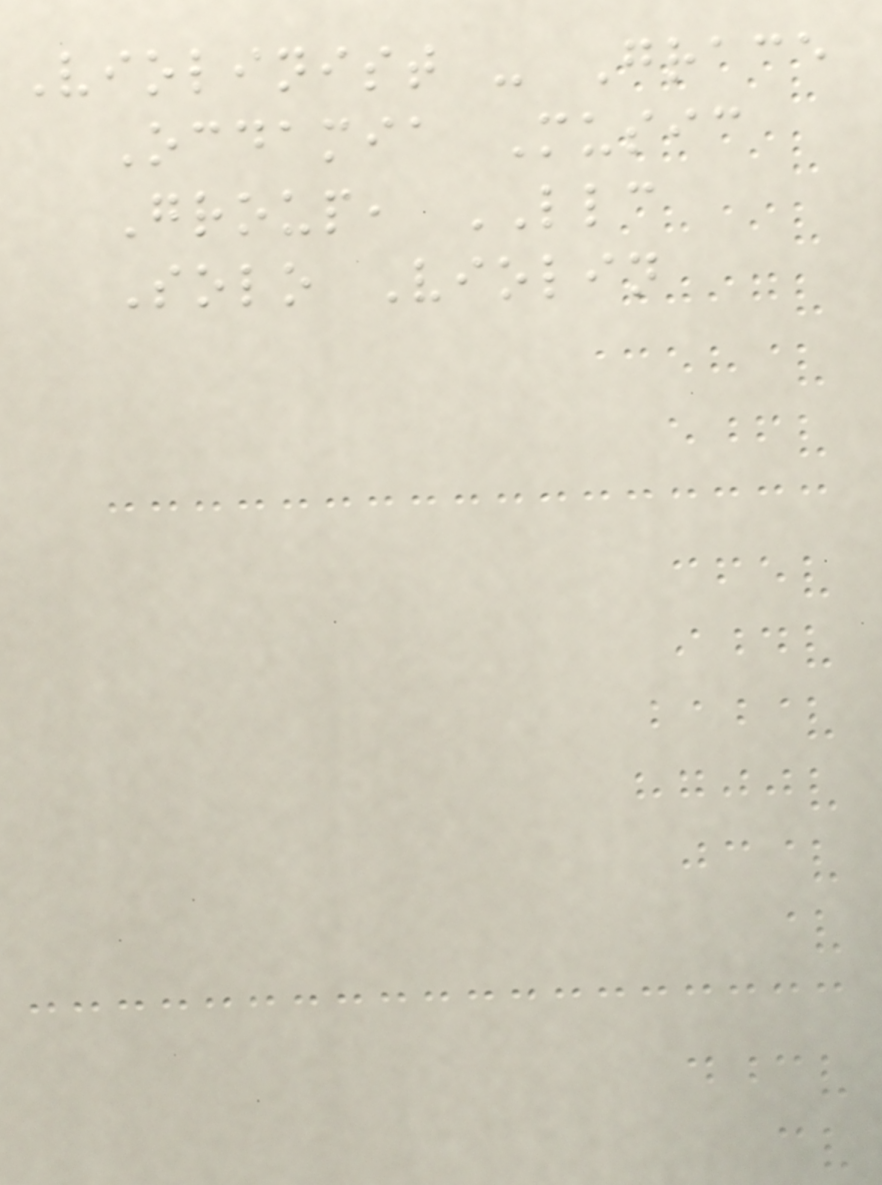Violinist - Grace
Ocdamia Music
Group, LLC
Solo Violin
